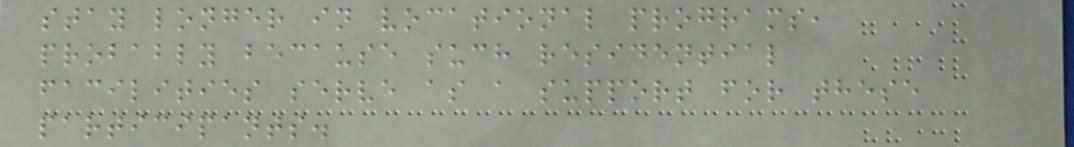stay longer in vocational programs,
probably because such residential
facilities serve as a support for these
participants.
